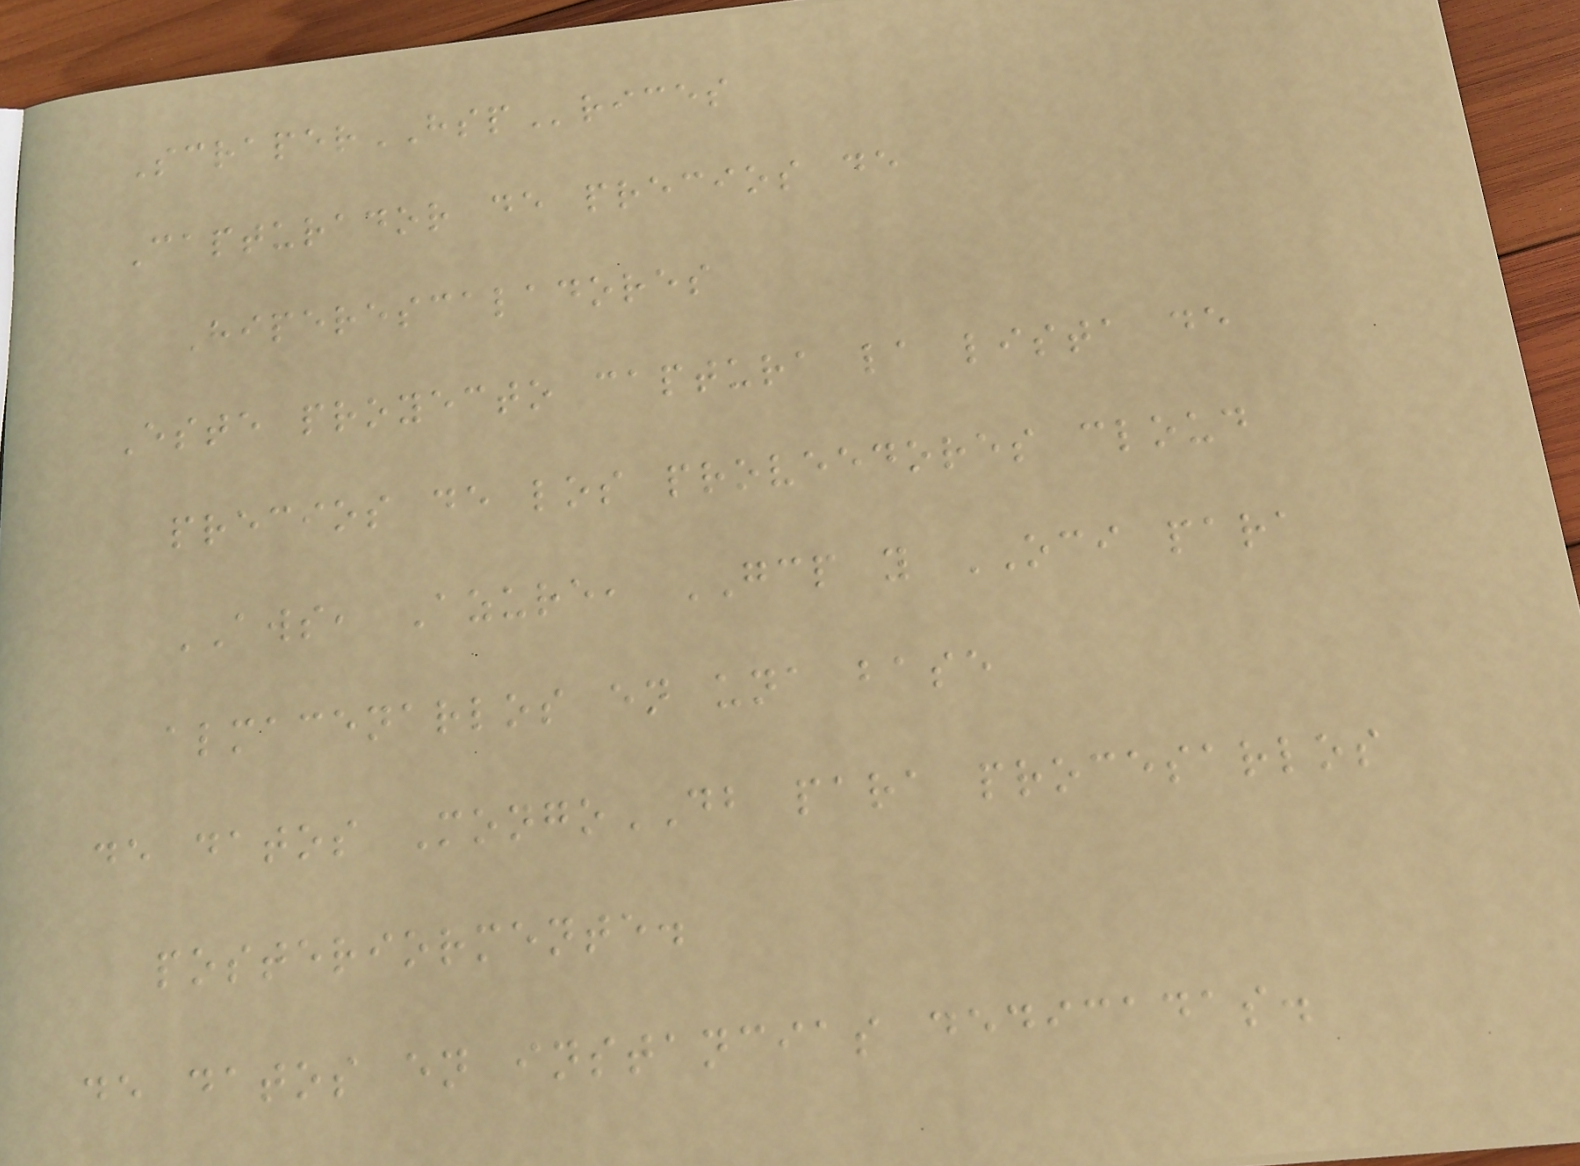ScraperHSPrices
Capturador de precios de
Hiperescaladores
Este proyecto captura la lista de
precios de los proveedores cloud
AWS, Azure, GCP y OCI para
almacenarlos en una base
de datos MongoDB para procesarlos
posteriormente.
de datos en instancias dedicadas.
